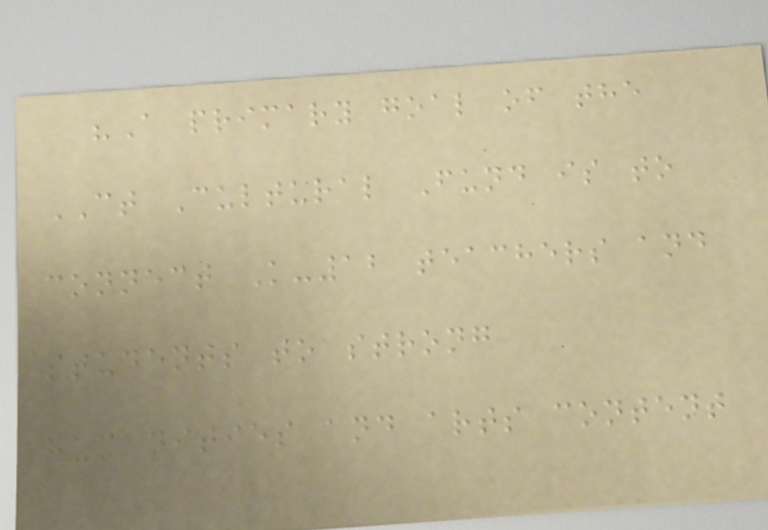"A primary goal of the
CT Cultural Fund is to
connect K-12 teachers and
students to strong
humanities and arts content
